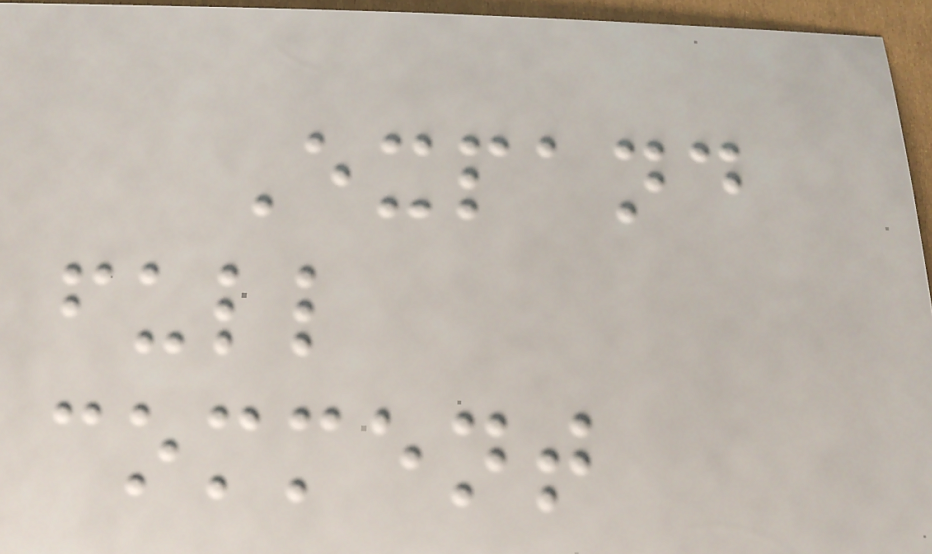Expand
full
comment
